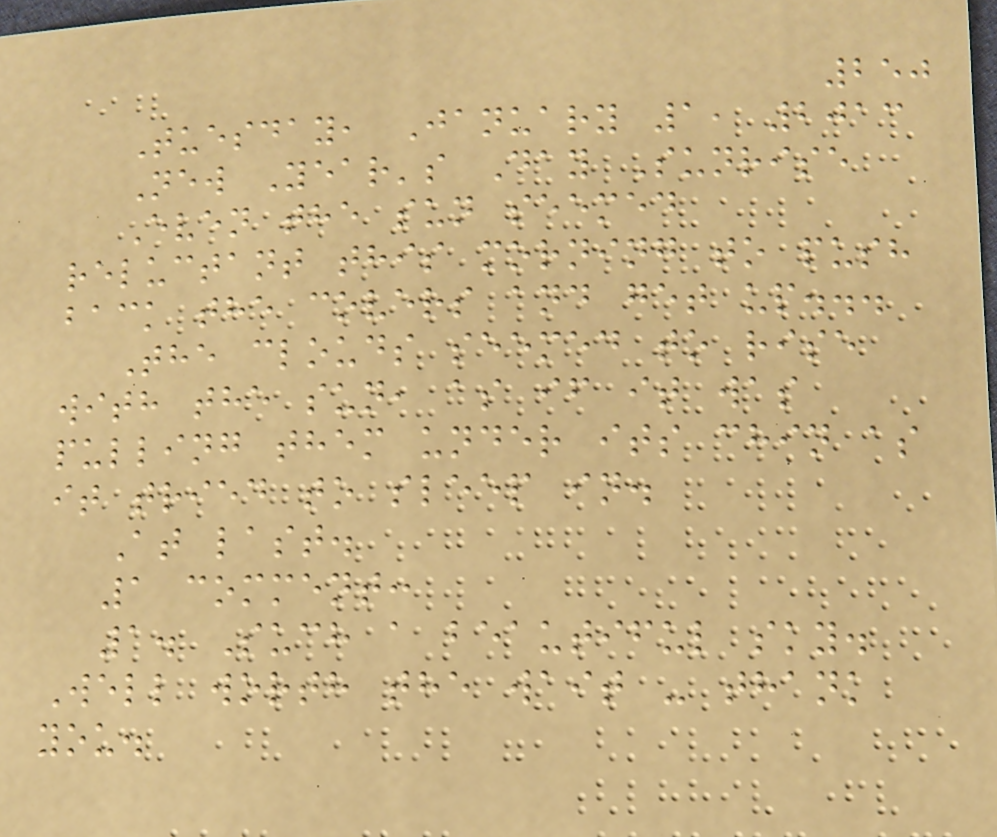250
Tuesday, January 1, 2013
New Year's Day Sunrise
Even the sun seemed
reluctant this morning to push
back the covers and get up...
The clouds seemed to rise
with the sun, as if it was
pulling them under its chin as
it tried to sleep in.
At last.
1 comment:
1. Such a beautiful sky.
Well worth the wait - thank
you.
